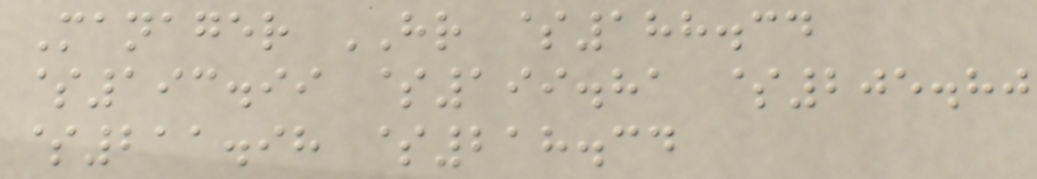Manager HR $188.34
$193.99 $199.81 $205.80
$211.98 $218.34
